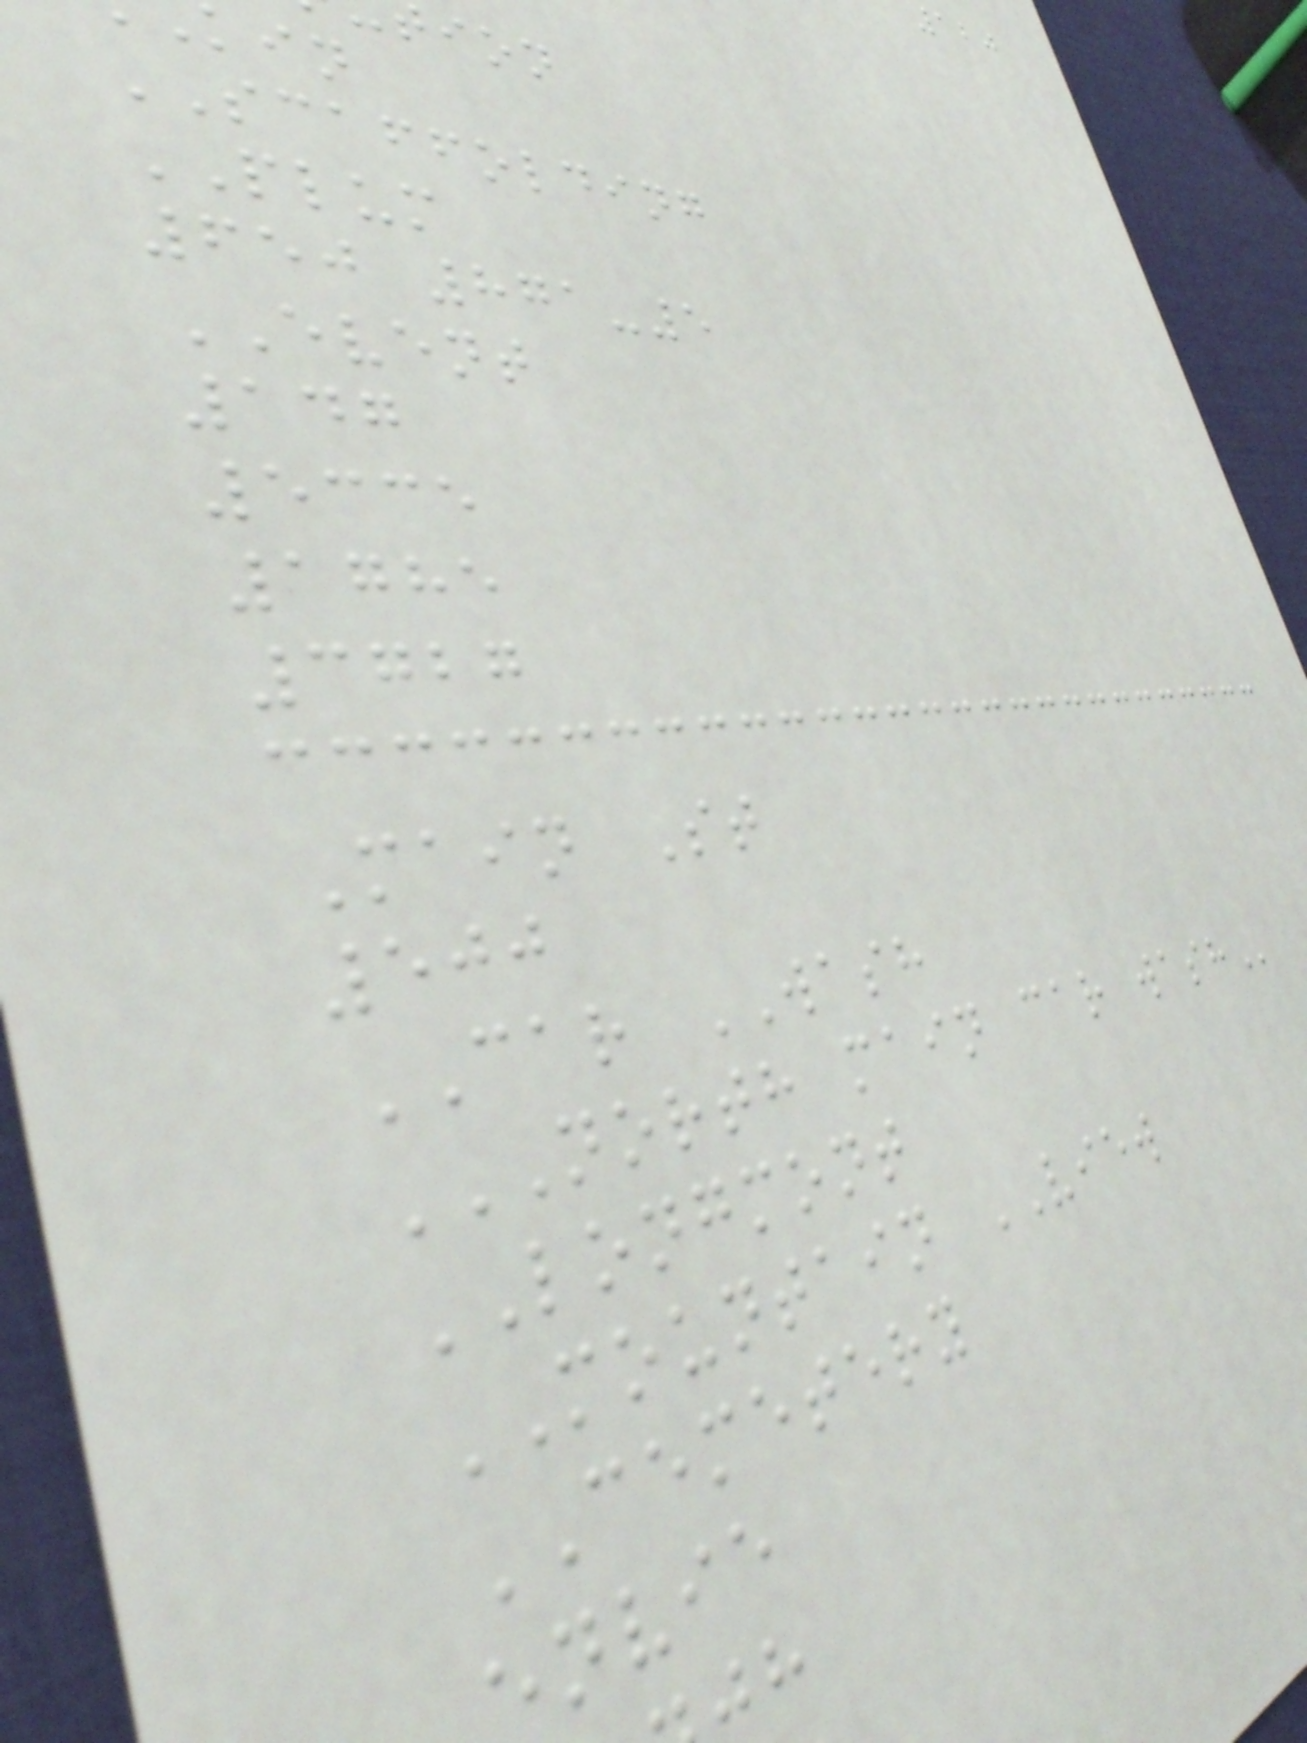120
SCAFFOLDING
PLUM
650 871-5
EVENT
147
5335
1785
3727
Main St
500
CAR WASH
NORTH MAIN CAR WASH
LONGMONT
MOUNTAIN VIEW
CEMETERY
nvie
